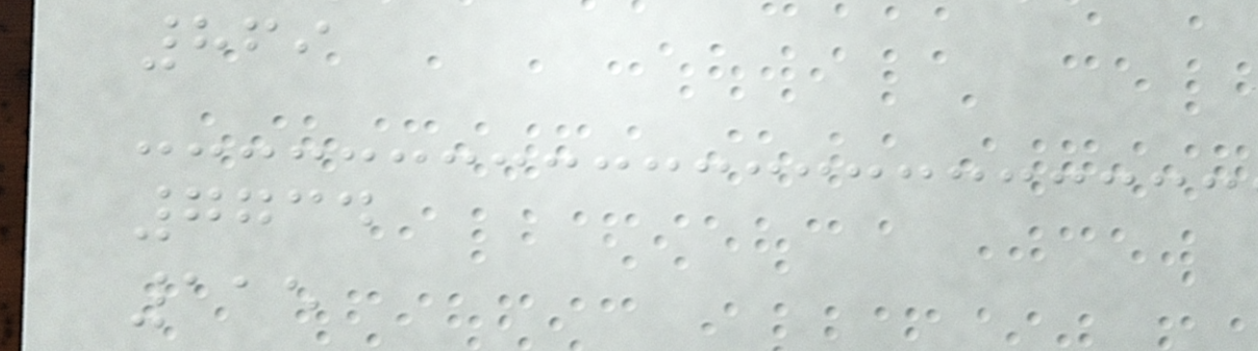869
7734
115
